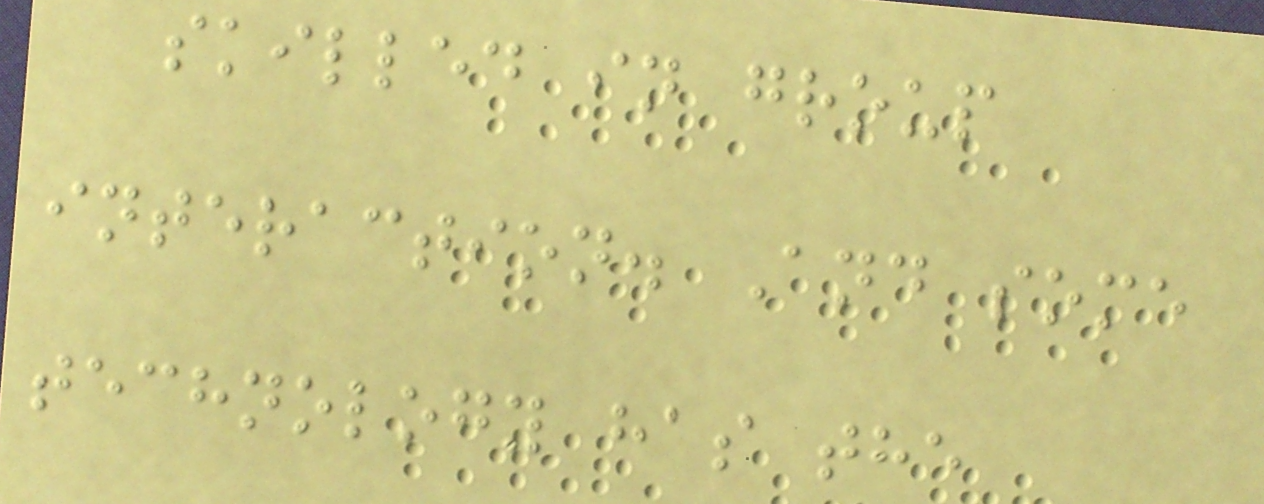skilled in group
interaction. And some
technology has the
